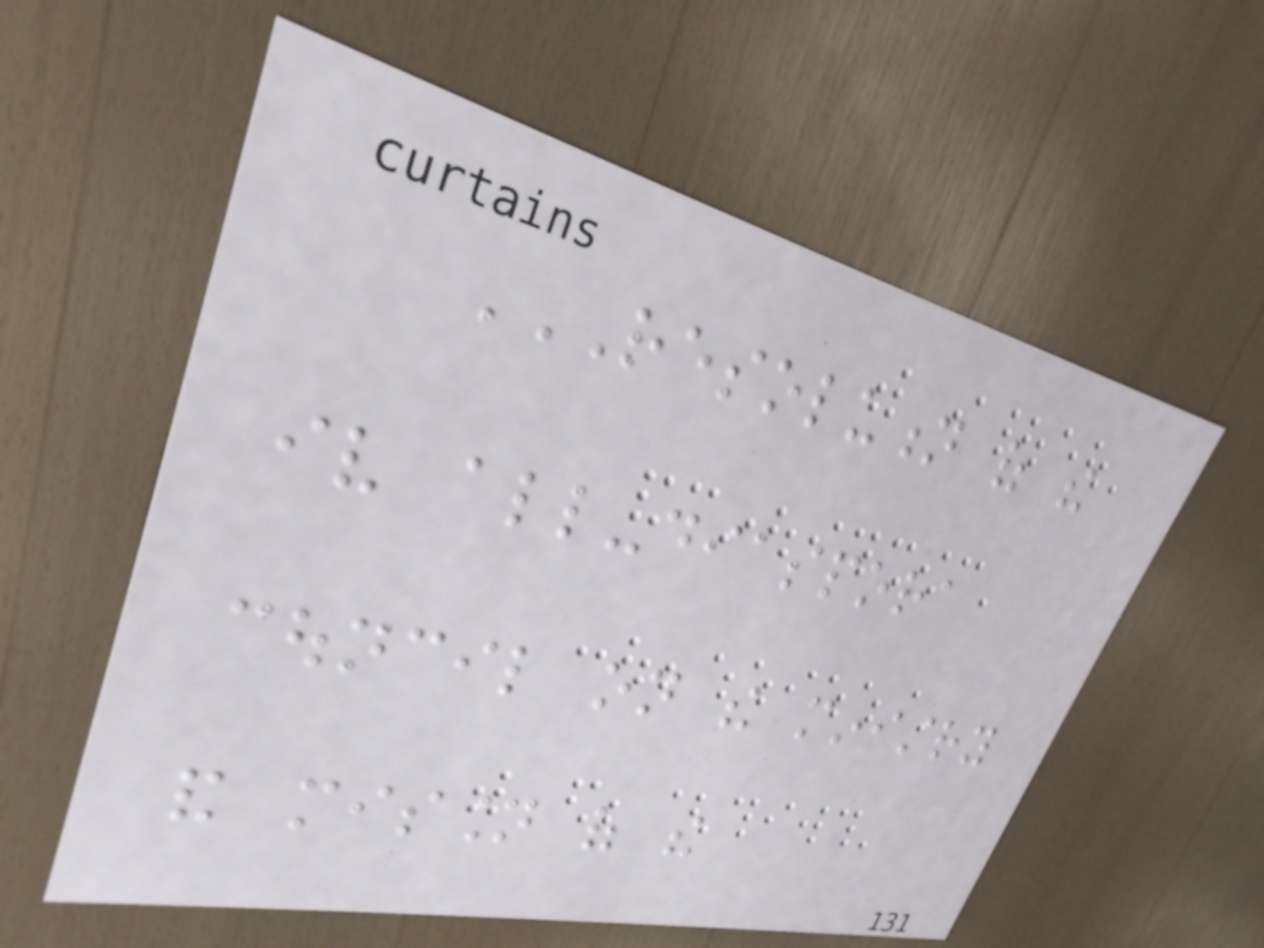RESOLUTION OF THE
IV ALL-DIASPORA
COUNCIL ON THE MINISTRY
AND MISSION OF THE
